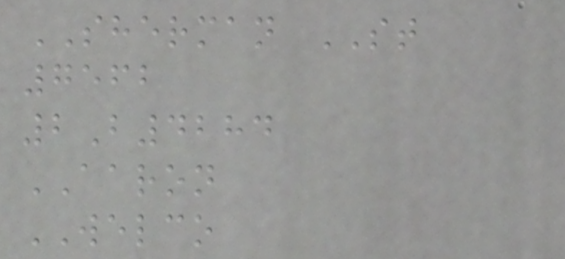SHERMAN ST
7562
2B4284
AARON
WELCO
